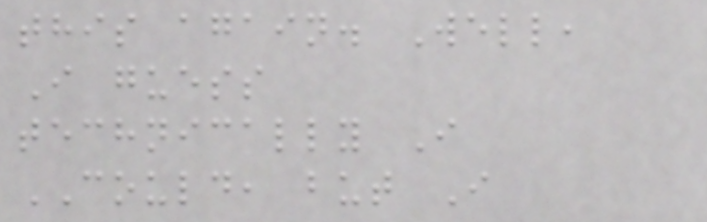this again. Well,
I guess
technically I
COULD, but I
